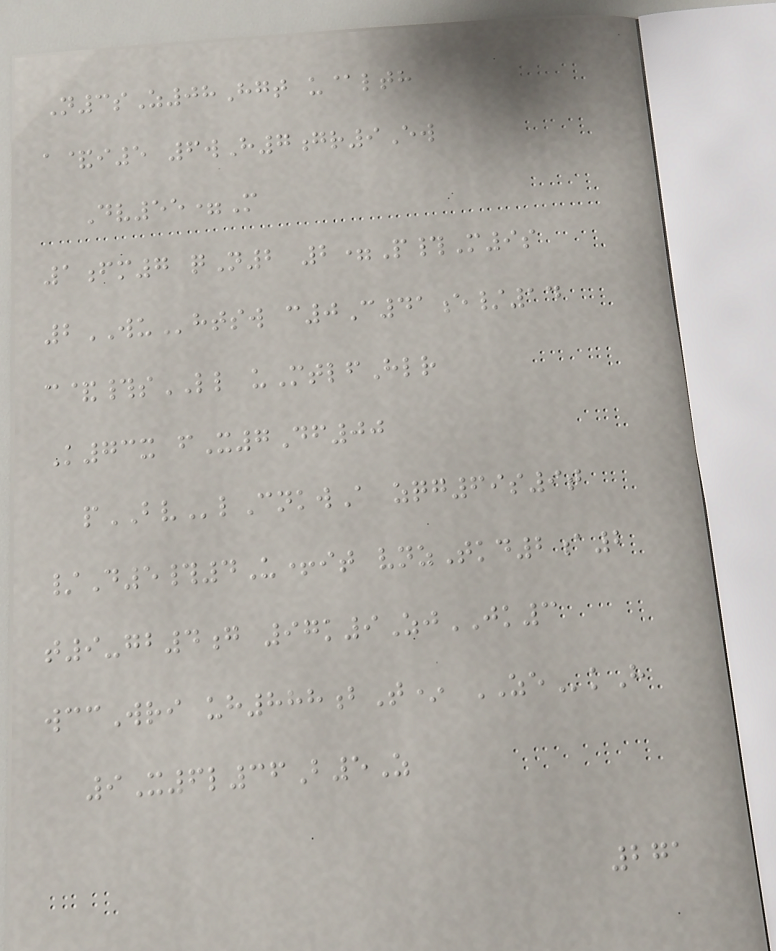N3sZ08Hgt u@lth
a&i5 6wH7gr9Ew
Dv55=M
1fm7 qN2 2=P#M9s
2WUhtsw c0C41e/14
c&#sLL uMtlfHlr
K73x fX7Df00
pBVlCnkwA zqg69s9t
/D5#4U+it vnzTkd2a2
t9-gb4g 97k9ZjJK3
wccWri uh888bT* ZEkH
9X6l36B5Z
271
